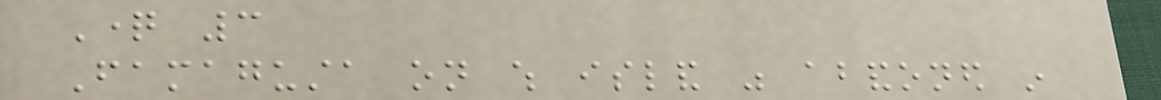Question 3
Famagusta on which island was abandoned in
